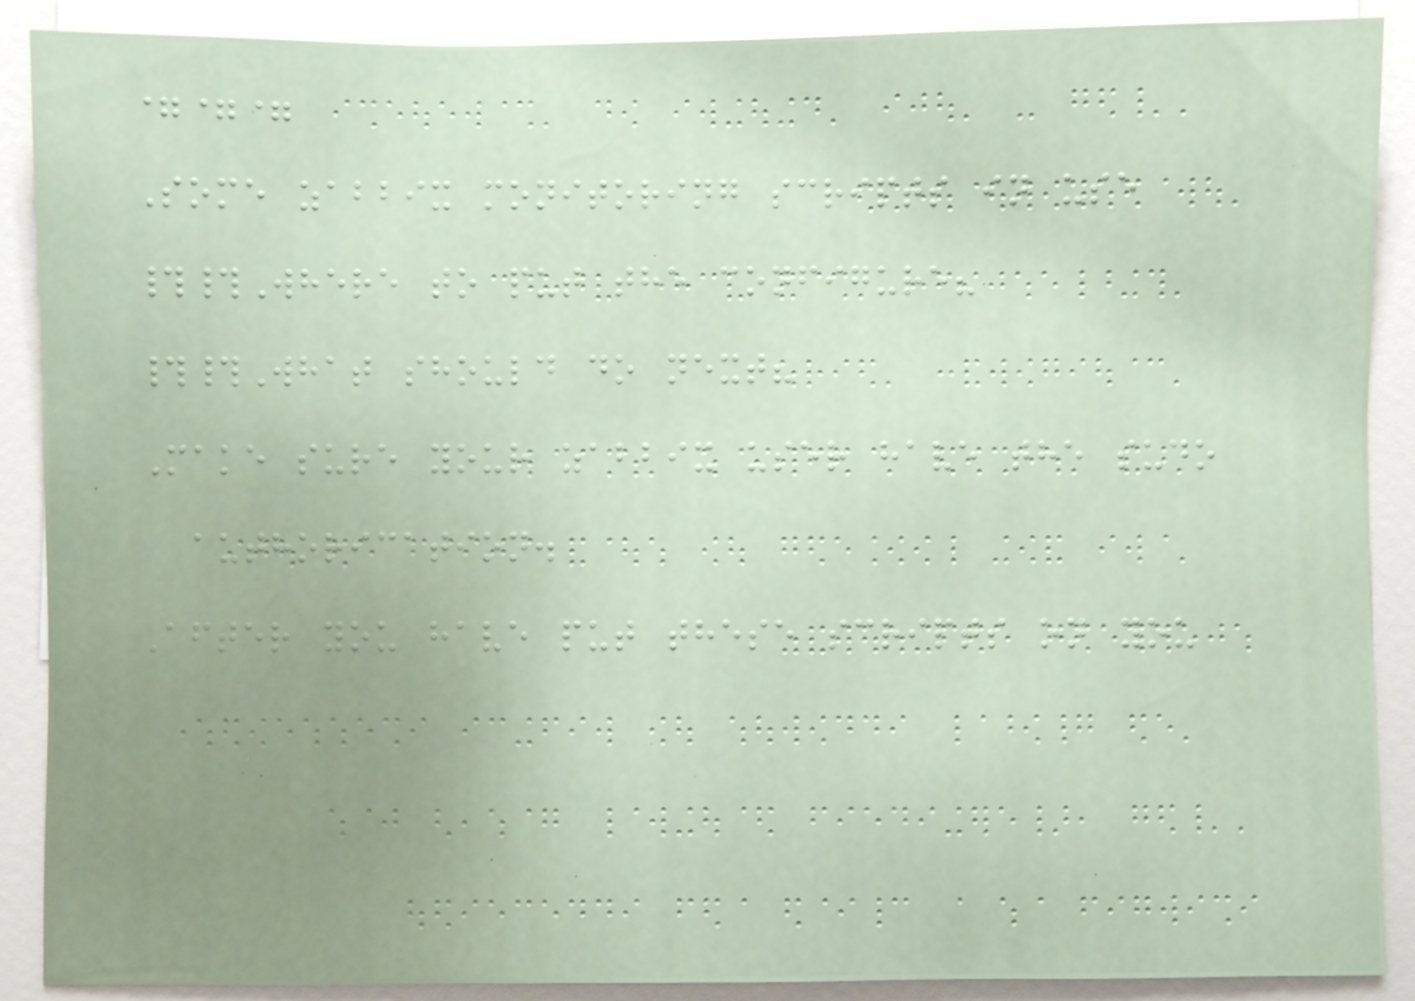===
Some zabbix monitoring scripts in use
##Where to put the configure?
##What should do next?
Make sure your zabbix user have the sudo
authorication.
After you have put these scripts on you
